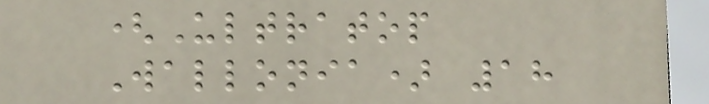(Ultratop
Wallonia) 18
